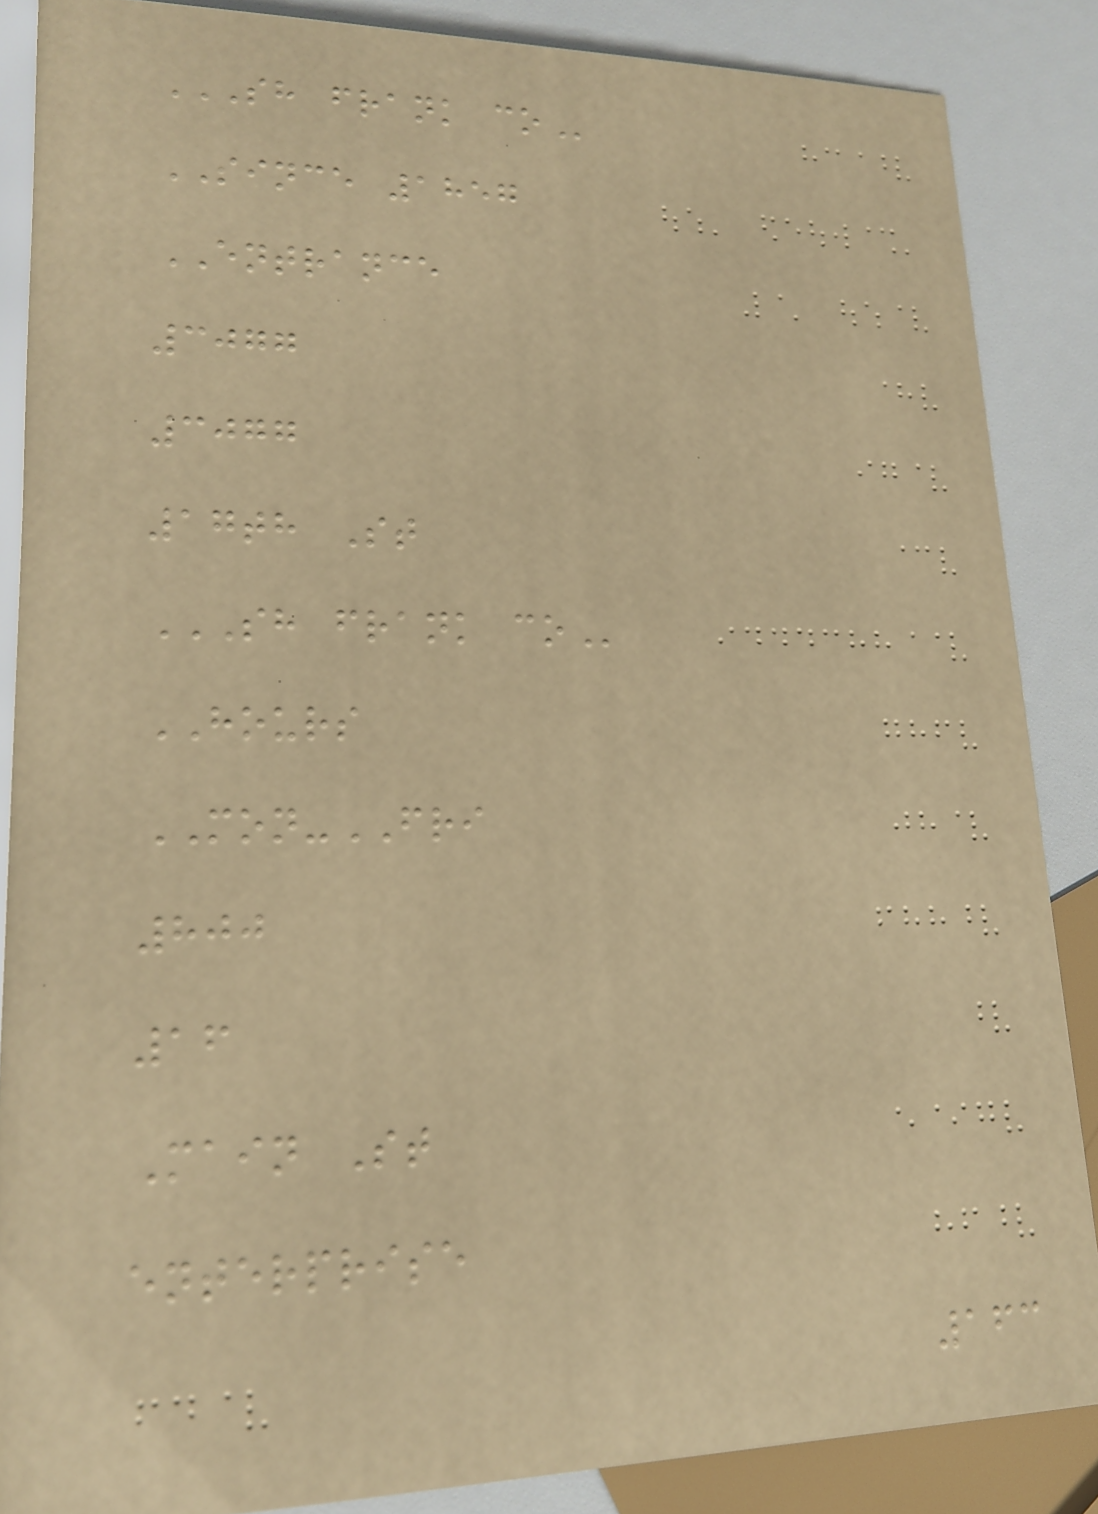SH FRANK CO
SINCE 1857
ENTRANCE
3077
3077
17th St
SH FRANK CO
HOURS
MON-FRI
800
16
Main St
enterprise
163
